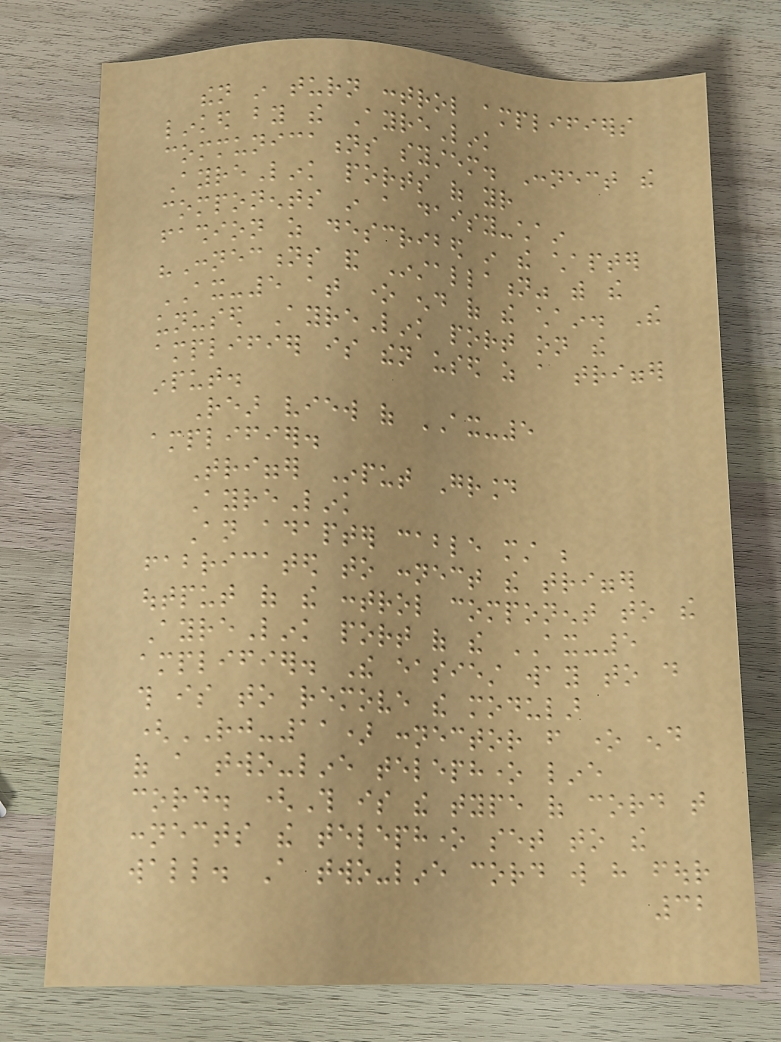then in turn control amplifiers
linked by the AyreLink
communications system. Connect the
AyreLink ports of your
components in a daisy-chain
fashion as described in the chapter
"Connections and Installation" with the
AX-5 at one end of the chain. The
unused AyreLink port on the
amplifier is then used as a trigger
input.
Rear view of AX-5
amplifier.
Trigger Input Ground
AyreLink
An adapter cable must be
fabricated to connect the trigger
output of the control component to the
AyreLink port of the AX-5
amplifier. The easiest way to do
this is to remove the modular
(RJ-11) connector from one end
of a two-line telephone line
cord. (This is the type of cord that
connects the telephone set to the
wall. A two-line cord will have four
32
